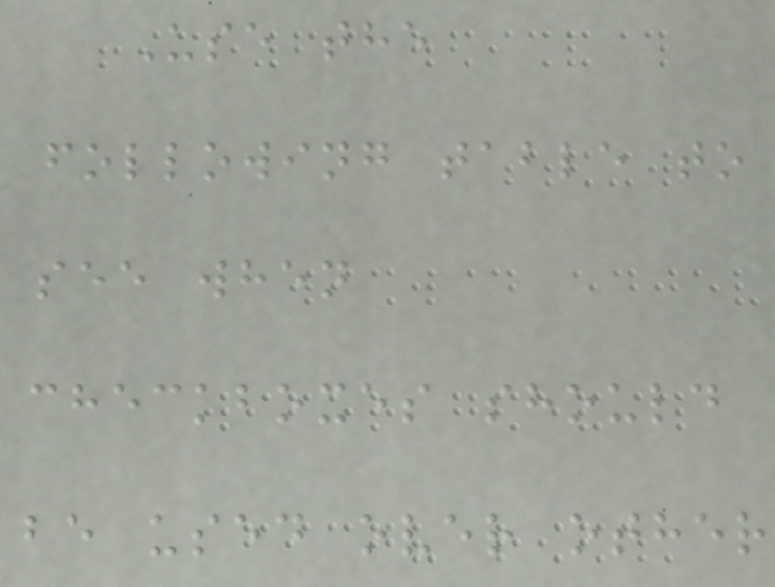Use the
following table to
see when
checkboxes should
be used over other
